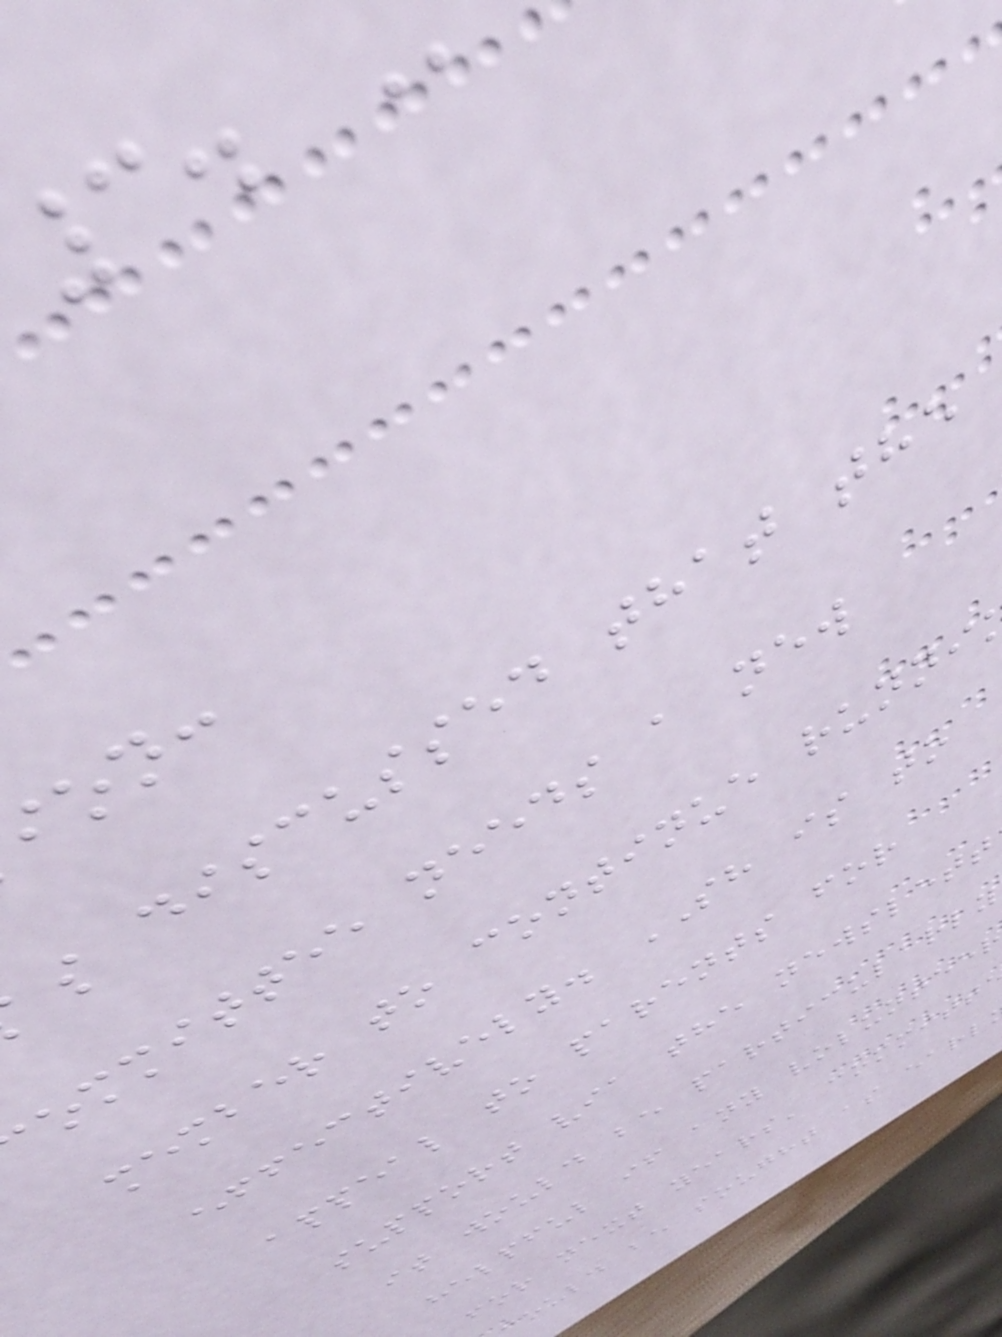s discussed that the
ommittee needs a new
member to continue runni
effectively. SH is to
appeal to parents for
support via the newslett
it would be particularly
helpful if any volunteer
for next years' committ
could be sought as earl
